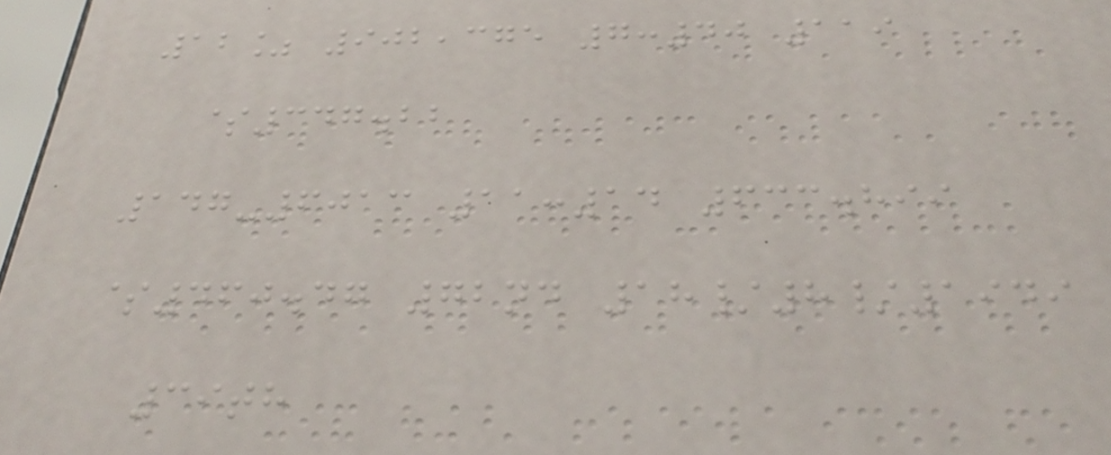12% 902,375 7:40 119
$347.22
147-6013 11:14 633.899
$460.47 72nd 18/8/1949
39th
